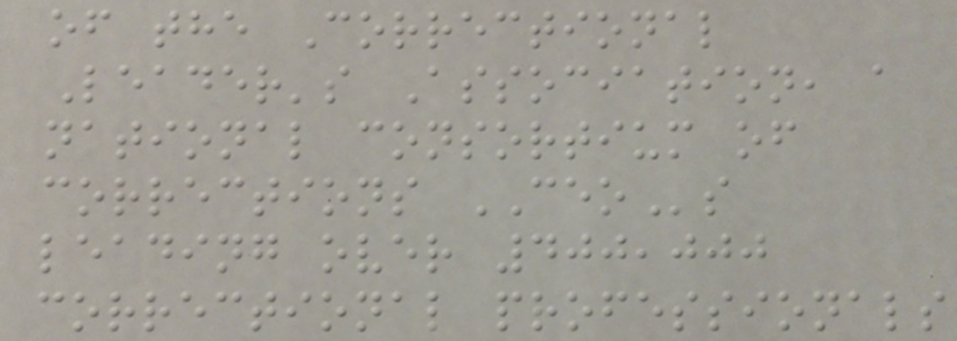of the Correctional
Leader's Association, a
national consortium of
corrections CEOs
leading over 400,000
correctional professionals
